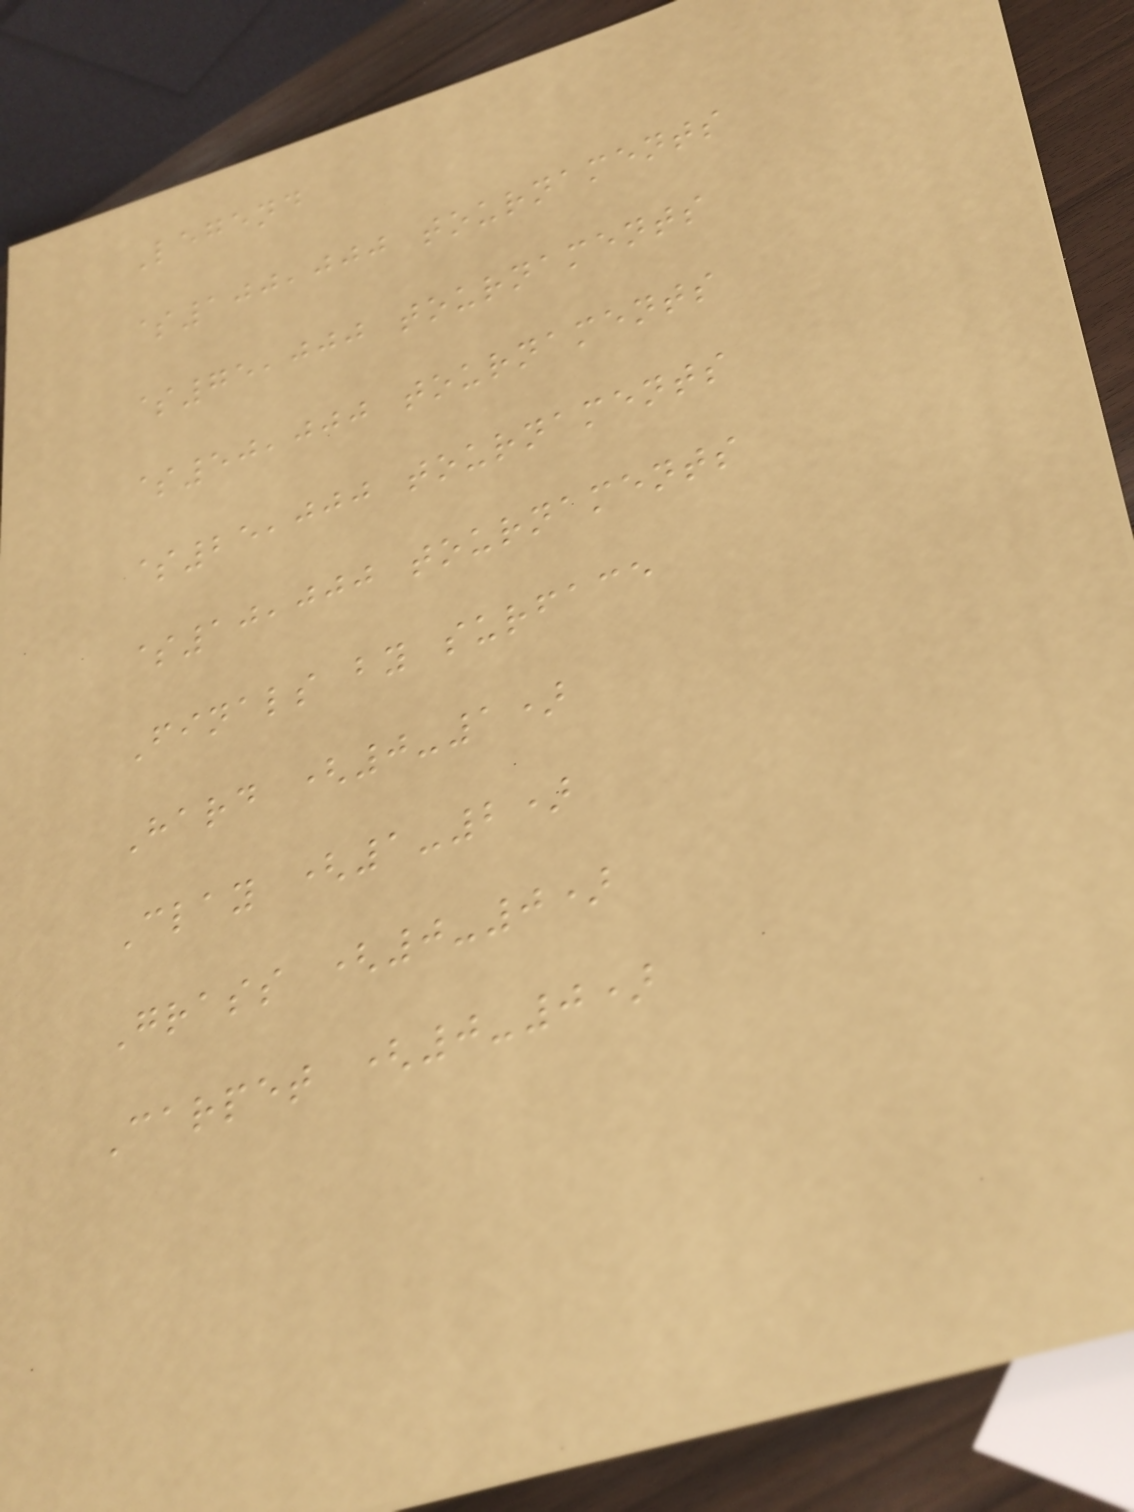Legend
$100,000 tournaments
$75,000 tournaments
$50,000 tournaments
$25,000 tournaments
$10,000 tournaments
Finals by surface
Hard (0-1)
Clay (1-2)
Grass (0-0)
Carpet (0-0)
